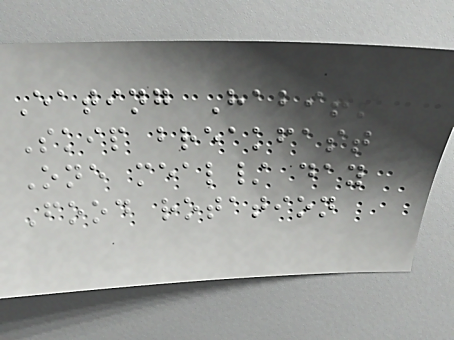Eating Habits
Skip breakfast
One meal/ day
Food rotation
